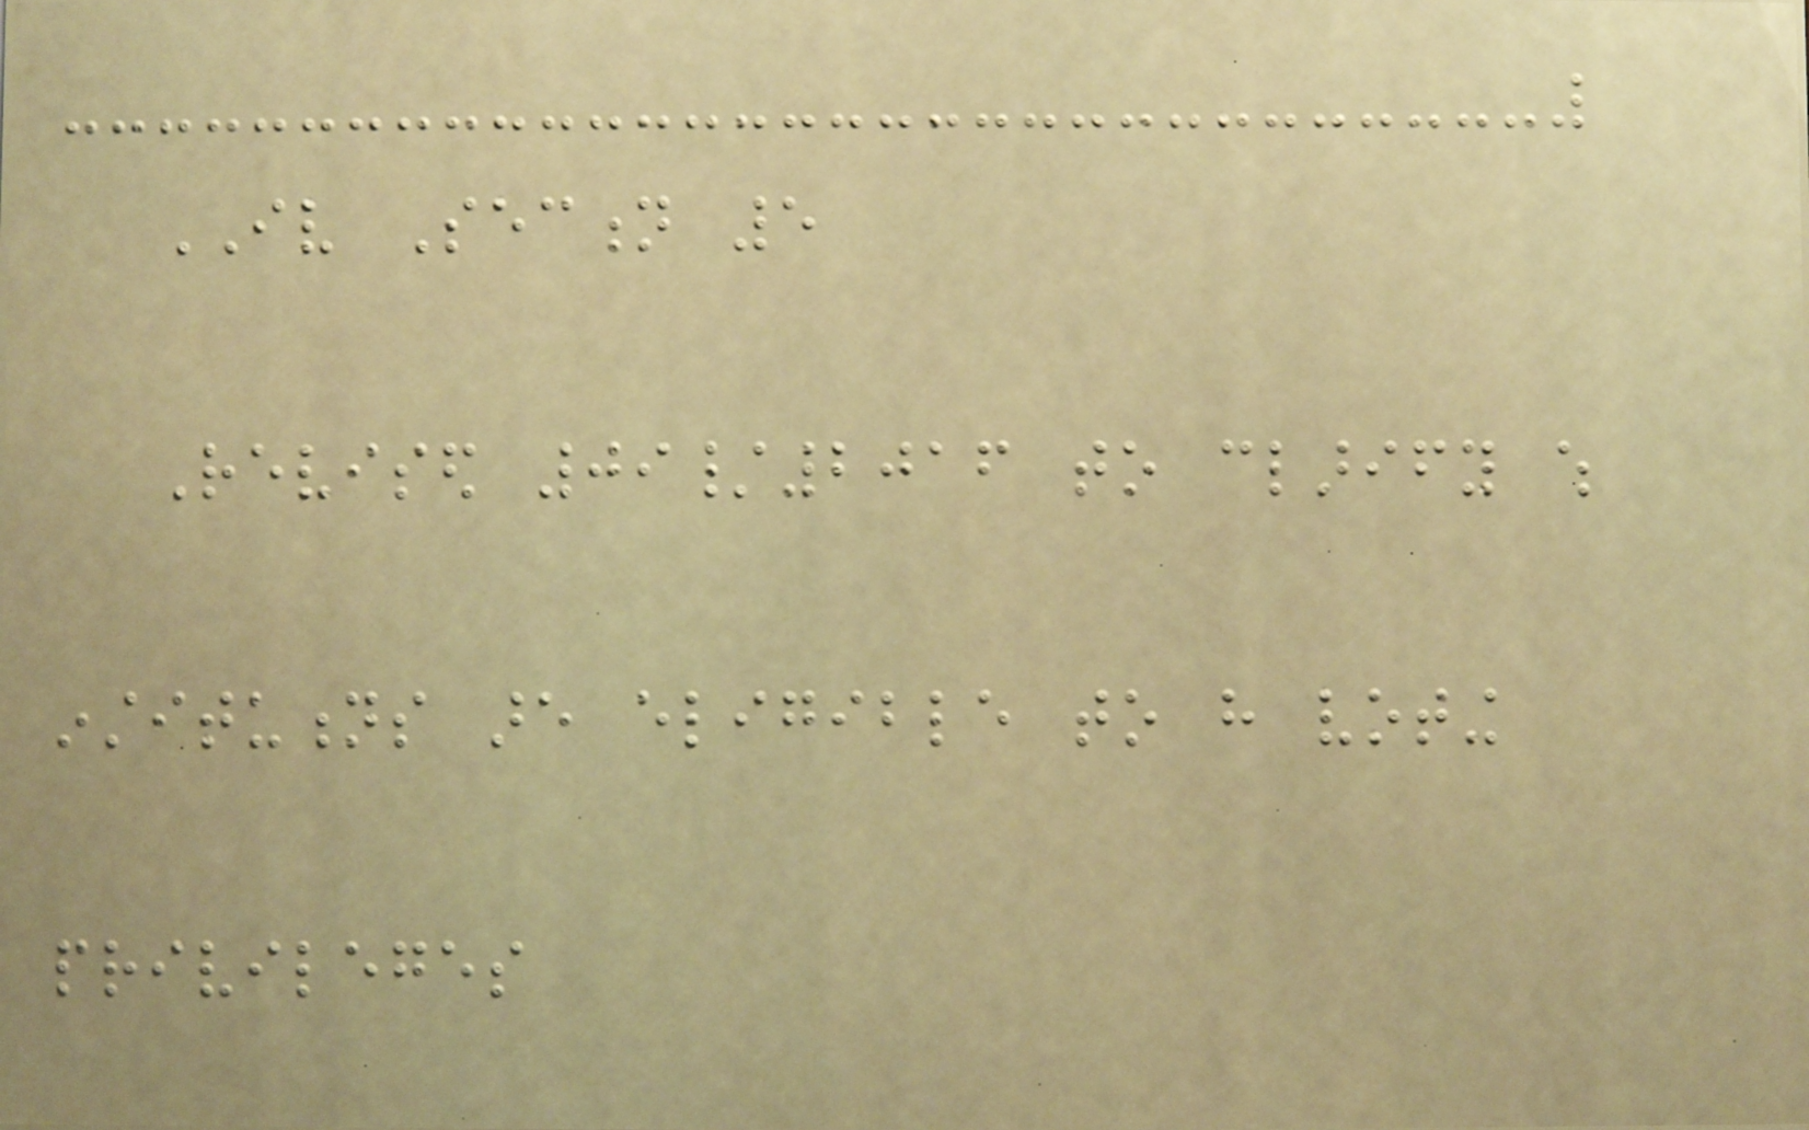IV Section 5
Revised 09/2016 to clarify which
institutions are eligible to have voting
privileges
